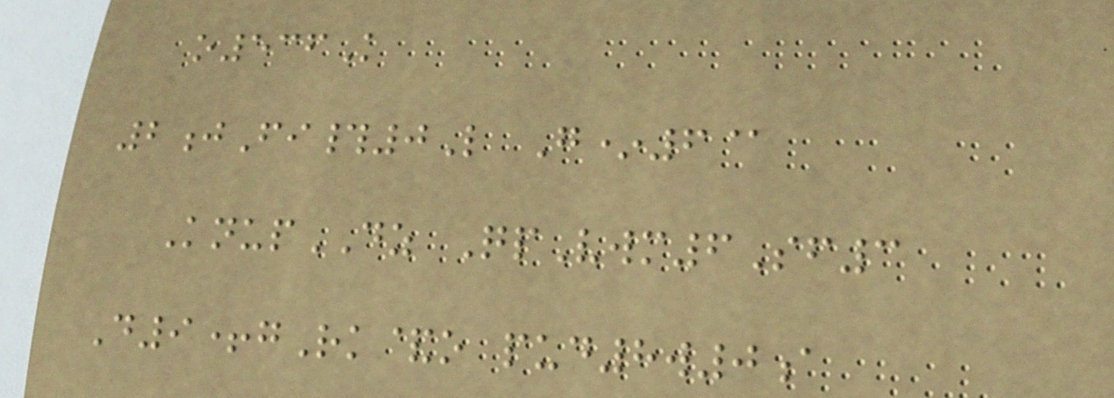o536K
2jFi#0L G*6@
KnupDZ QpVwm6Sf3
D9+gRk&o pud8w0a
